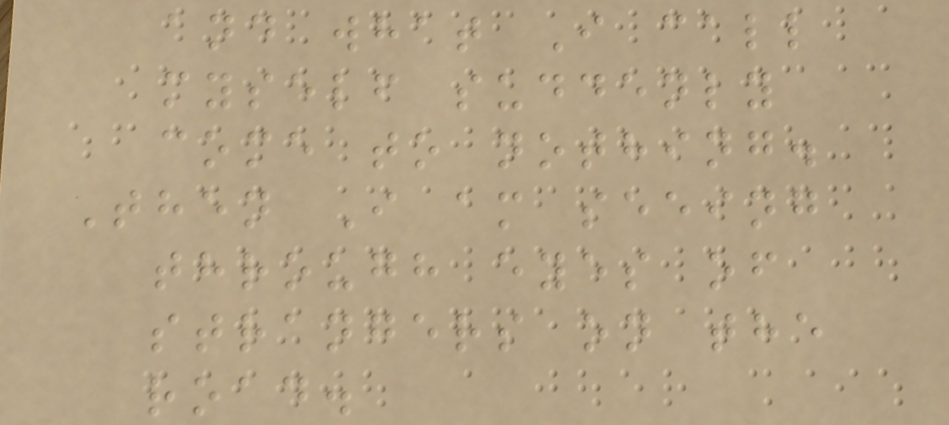and what I call
myself suddenly
come to nothing.
Then I am seeing
through eyes of
strangers on the
road.
